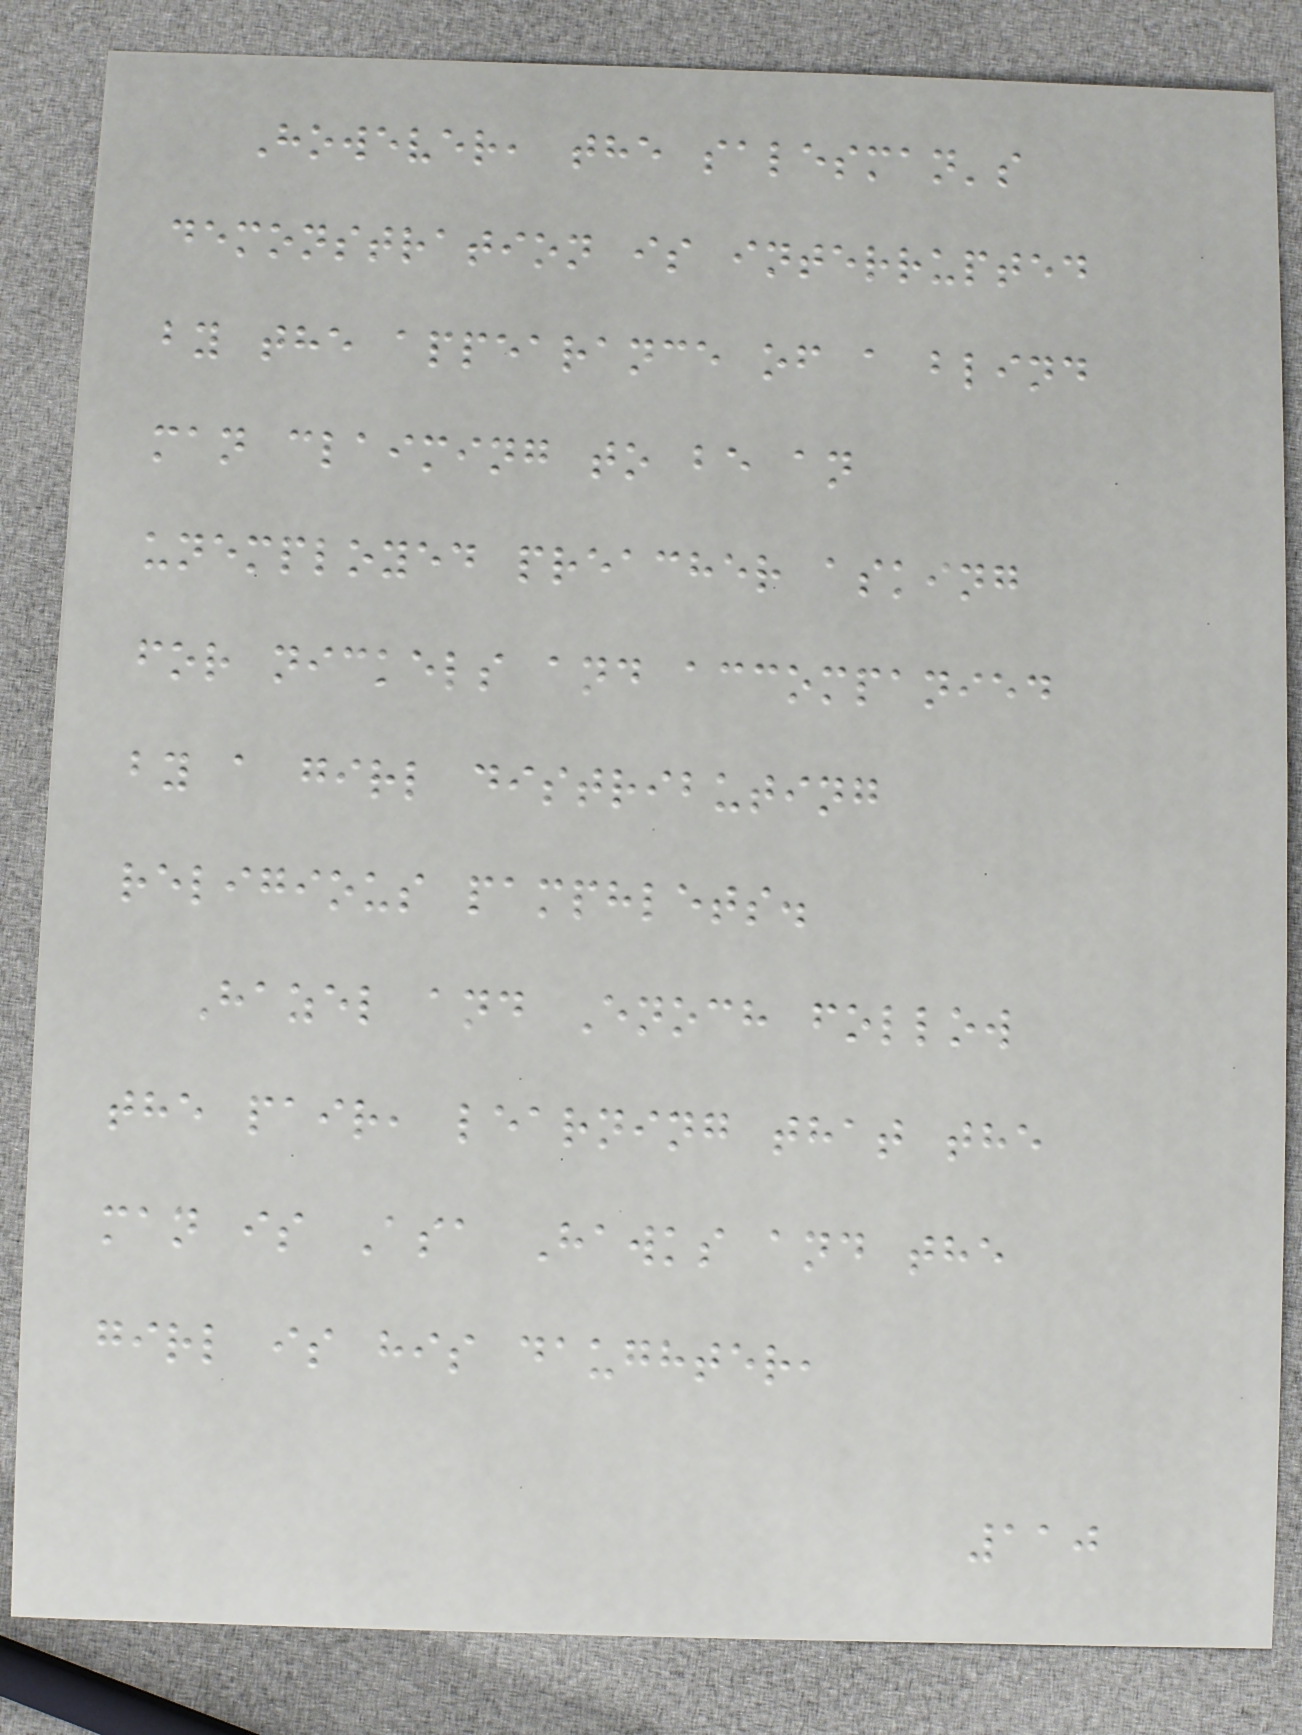However, the salesman's
demonstration is interrupted
by the appearance of a blind
man claiming to be an
unemployed preacher asking
for nickels and accompanied
by a girl distributing
religious pamphlets.
Hazel and Enoch follow
the pair, learning that the
man is Asa Hawks and the
girl is his daughter,
110
